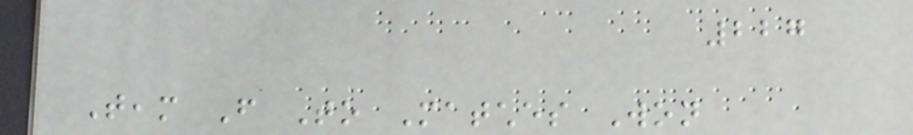227
Team From To Matches Won
